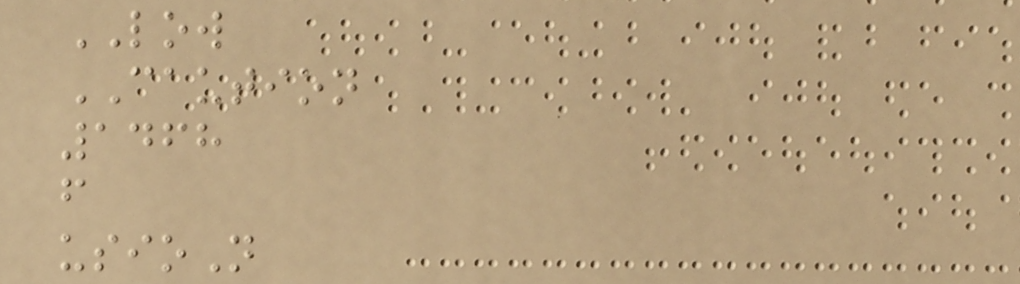LOW
CAUTION
1468
f
usioN
